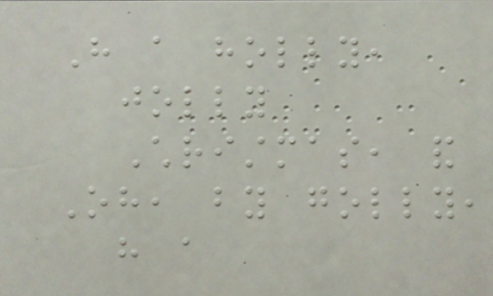Have a holly,
jolly
Christmas, and
Oh, by golly,
have a
